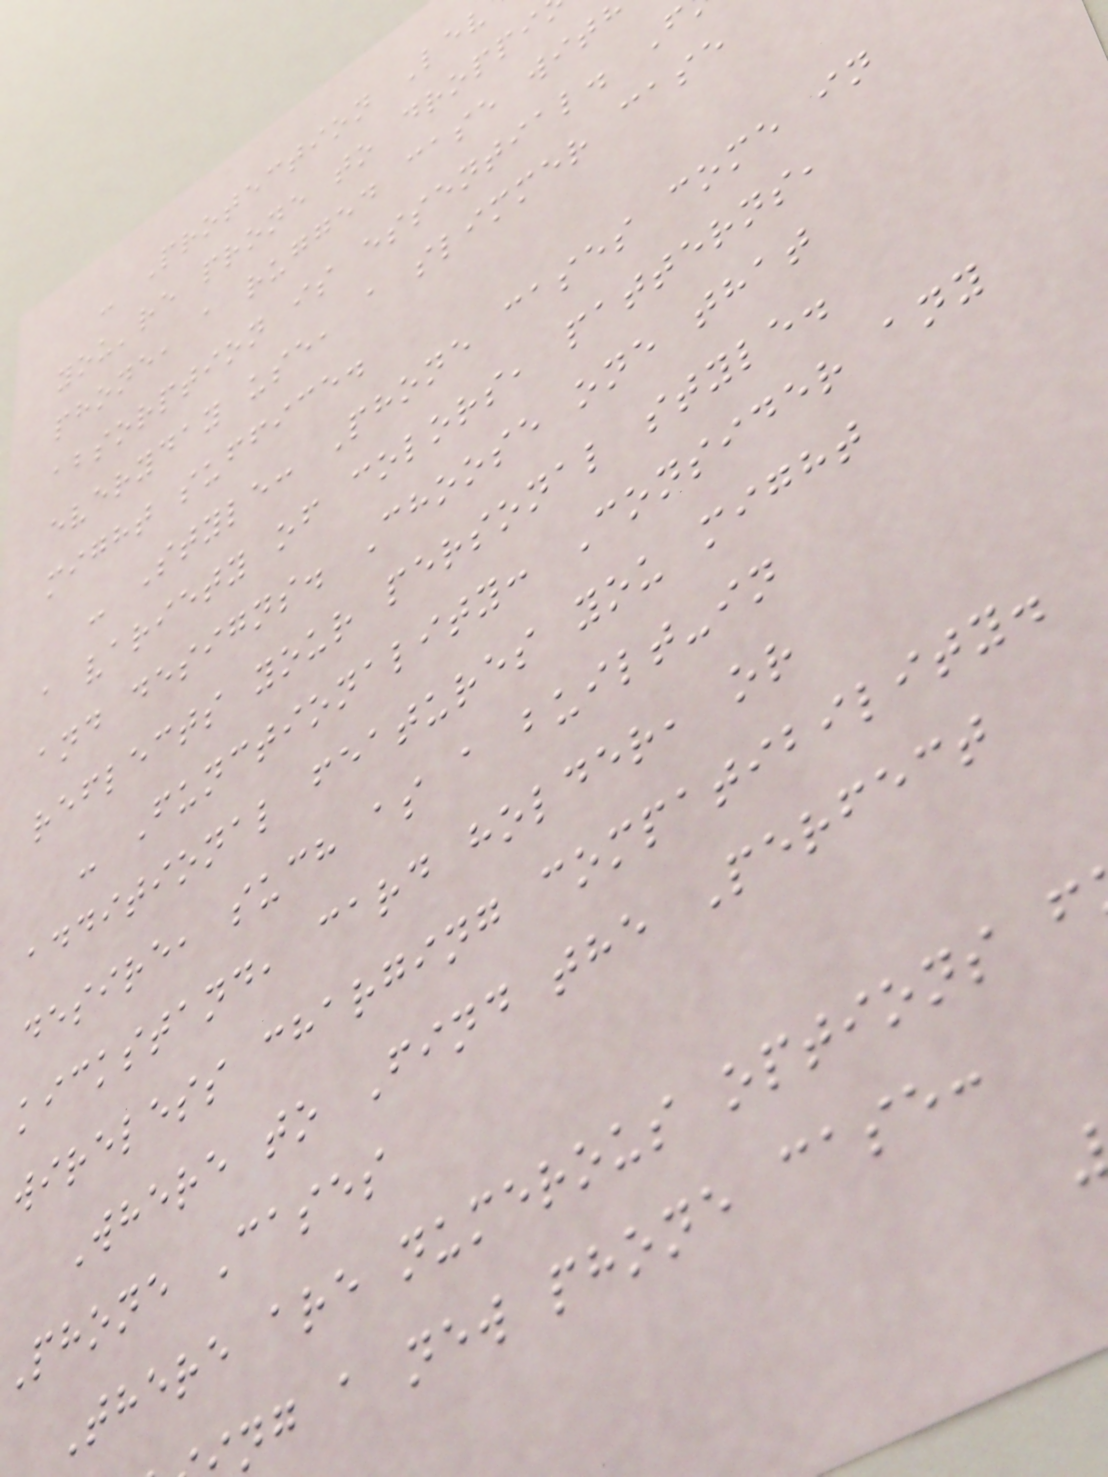- Protection Lev
you're prone to droppi
phone, a rugged case wit
absorption is essential. F
everyday use, a slimmer case
might suffice.
- Style: Phone cases come in
a variety of colors, patterns,
and designs. Choose one that
reflects your personal style.
- Functionality: Consider any
additional features you might
desire, such as a built-in
kickstand, card holder, or
wireless charging compatibility.
Where to Find the Perfect
Phone Cases
There are numerous options f
ng a new phone case:
